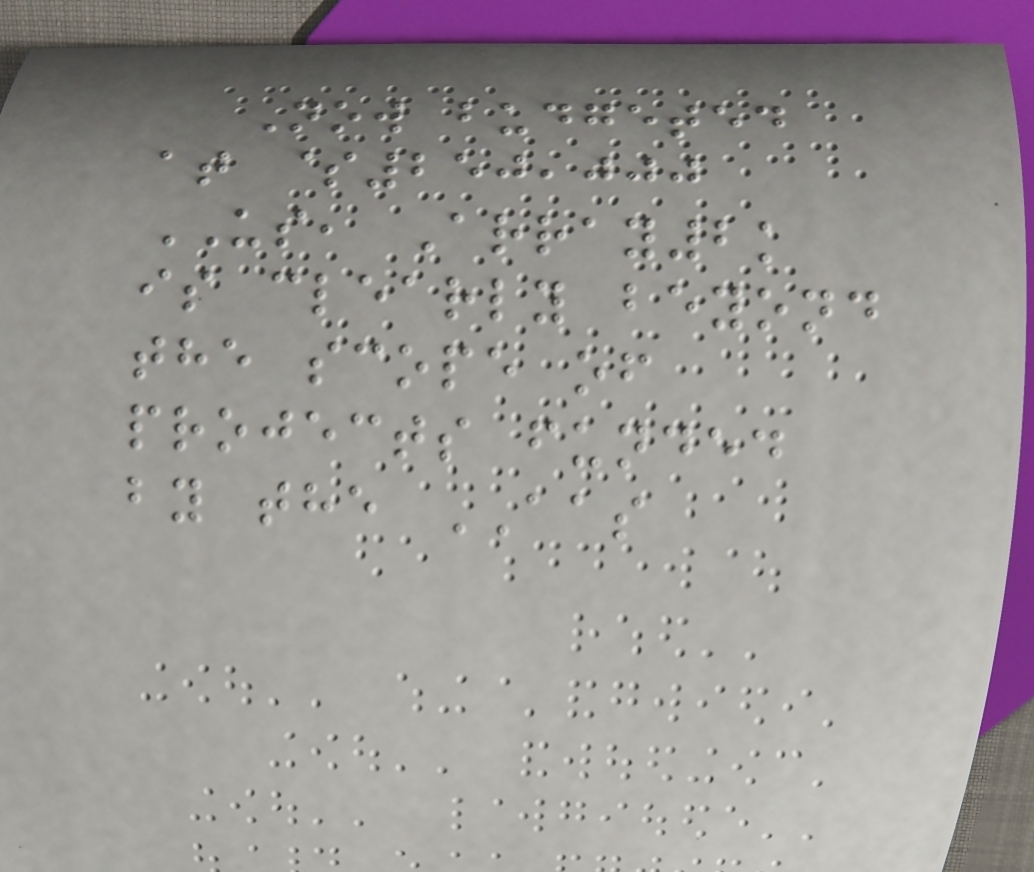Now budgeted
at $250,000
US, Array2k
is clearly beyond
the scope of
projects funded
by the AAS
